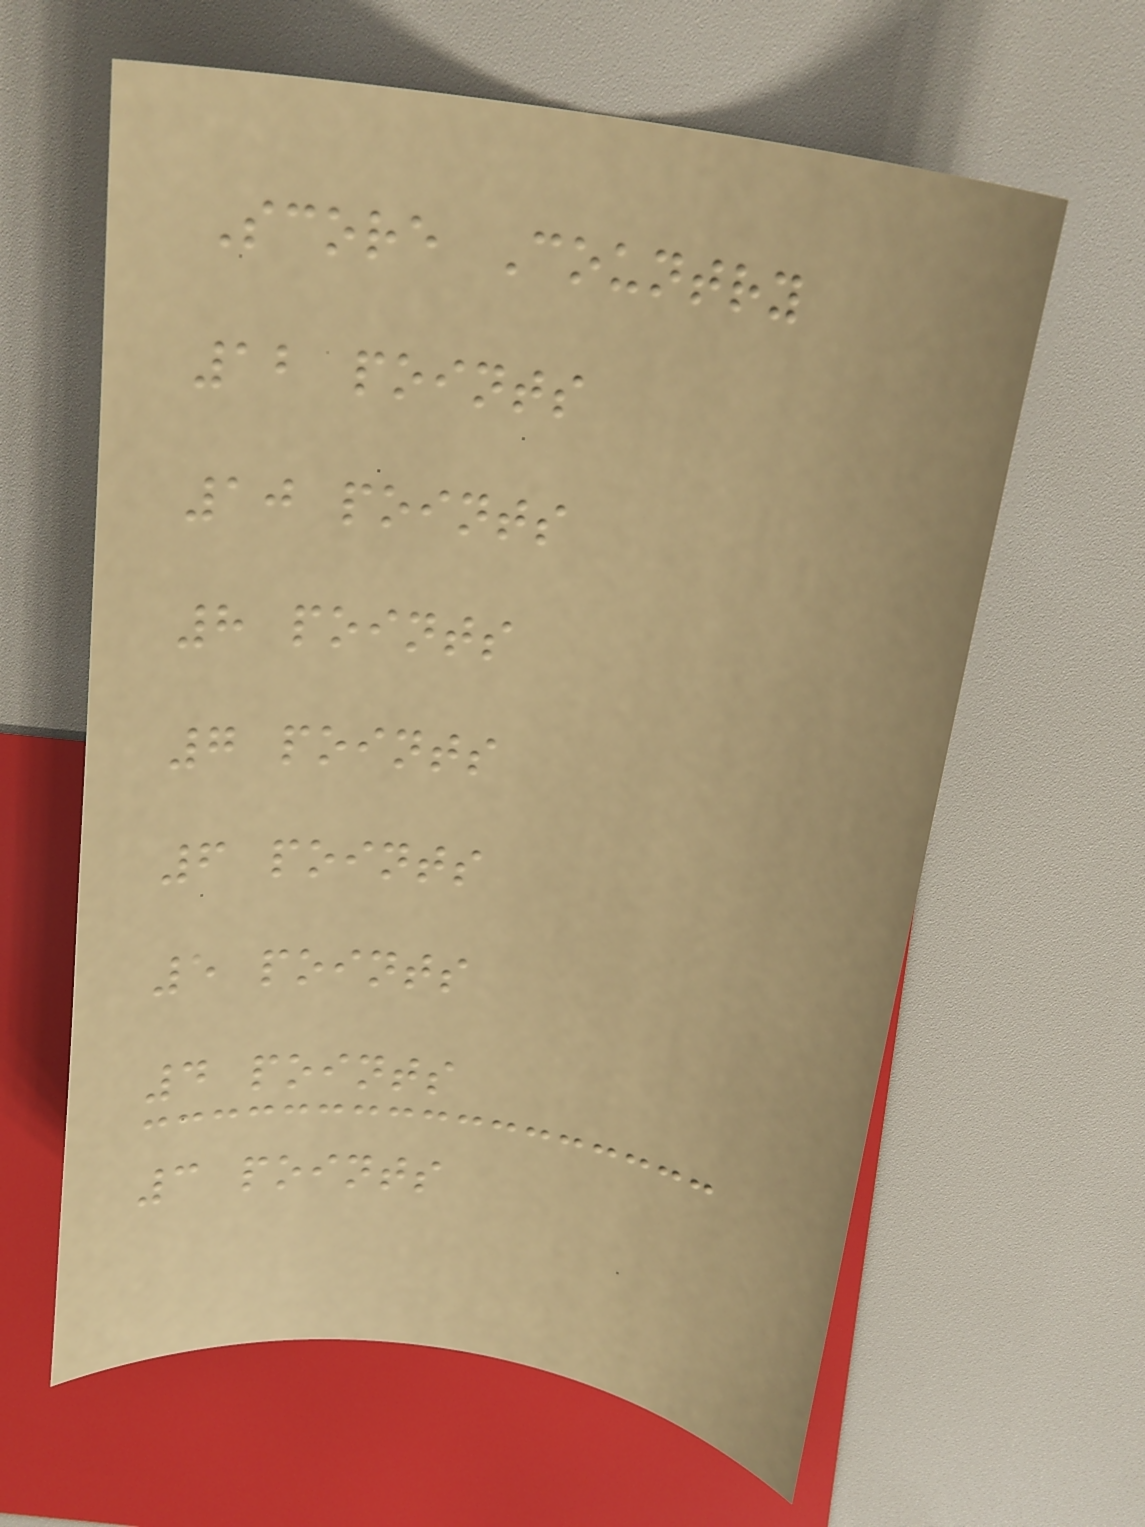Score Country
12 points
10 points
8 points
7 points
6 points
5 points
4 points
3 points
